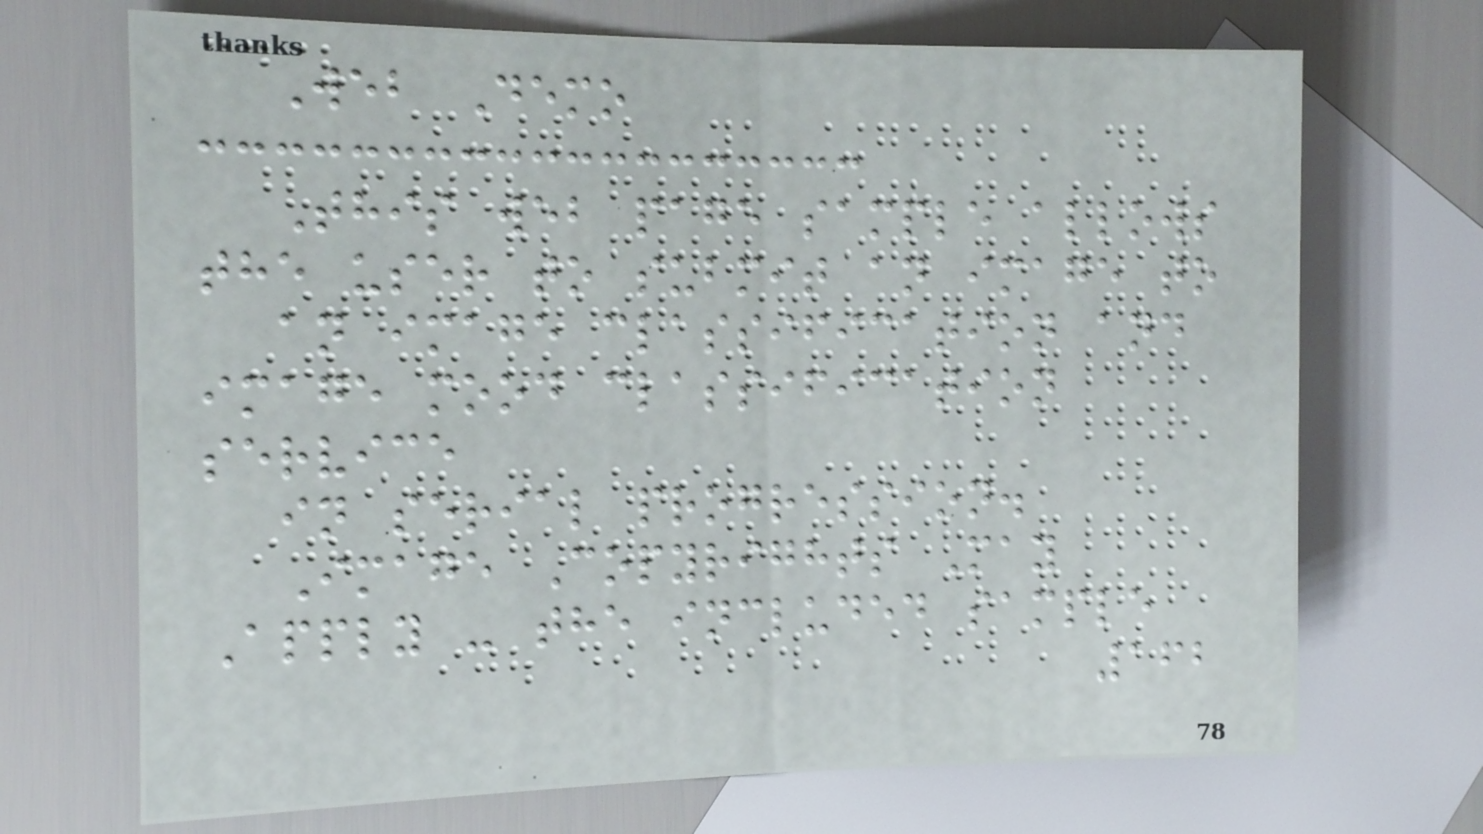Web Demo
This web page sample allows
the user to submit an image to
an image classification and
image mood classification
service
in serial progression.
Image Copyrights May
Apply - the included sample
162
